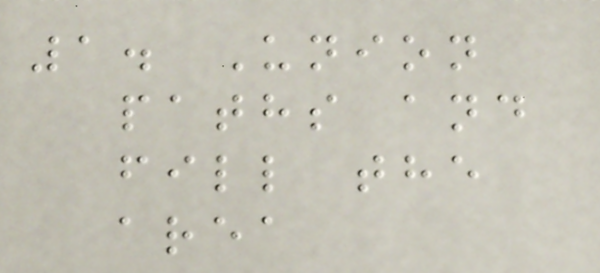1. Union
paths and
fill the
area
